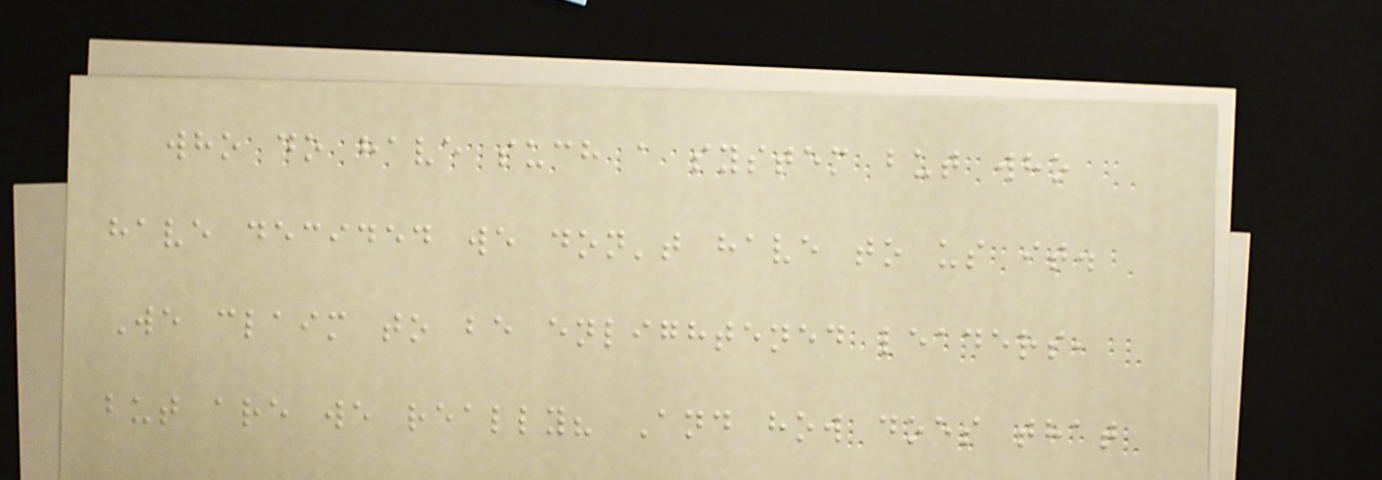who do have such a system but who
have decided we don't have to us it.
We claim to be enlightened leaders,
but are we really? And how does that
